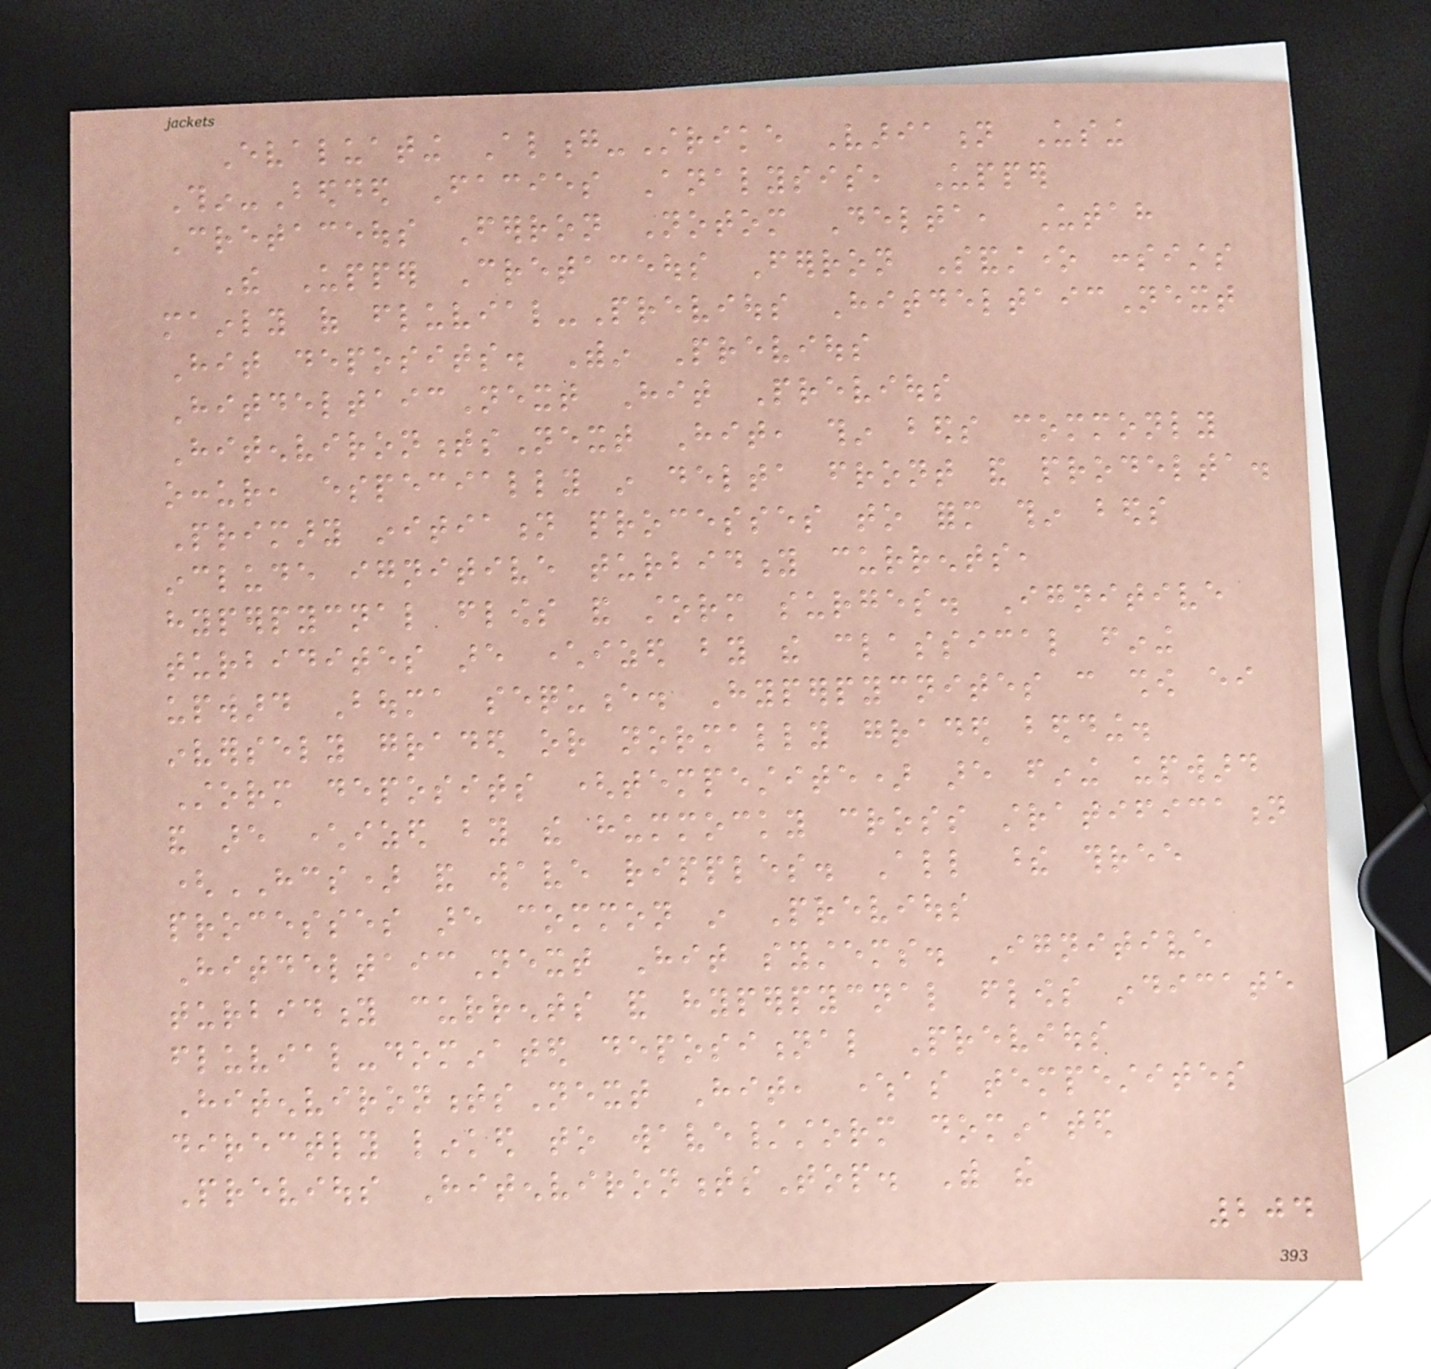Evaluating Along-Strike Variation Using
Thin-Bedded Facies Analysis, Upper
Cretaceous Ferron Notom Delta, Utah
The Upper Cretaceous Ferron Sandstone consists
mainly of fluvial-Previous HitdeltaicNext
Hit deposits. Within Previous
HitdeltaicNext Hit Previous
HitenvironmentsNext Hit, thin beds commonly
occur, especially in delta front and prodelta.
Primary initiation processes to form thin beds
include ignitive turbidity currents,
hyperpycnal flows and storm surges. Ignitive
turbidites are characterized by the classical fining
upward Bouma sequence. Hyperpycnites can show either
inversely graded or normally graded bedding.
Storm deposits (tempestite) are fining upward
and are characterized by the hummocky cross stratification
(HCS) and wave ripples. All these three
processes are common in Previous
HitdeltaicNext Hit systems. Ignitive
turbidity currents and hyperpycnal flows indicate
fluvial-dominated depositional Previous
HitenvironmentsNext Hit, whereas tempestites
directly linked to wave/storm dominated
Previous HitenvironmentsTop. With the
204
